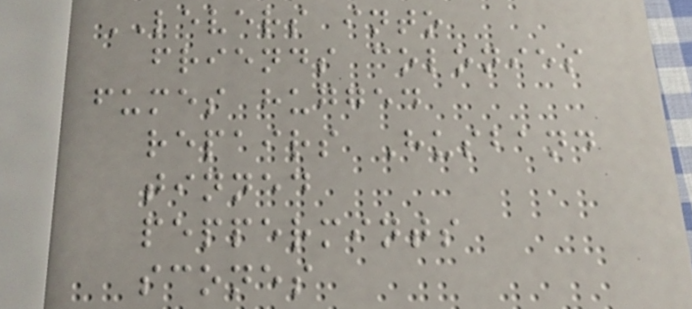LEVERS into
friends colonies
fumes hugged
repairs Husband
tinned
peppermints
scones
